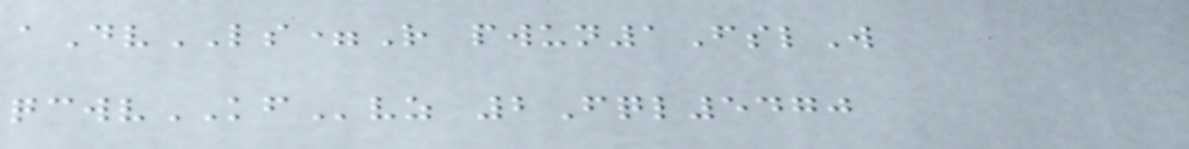aDvLS=R pwun1FslW
qcwvKFvz 2Fql5470
